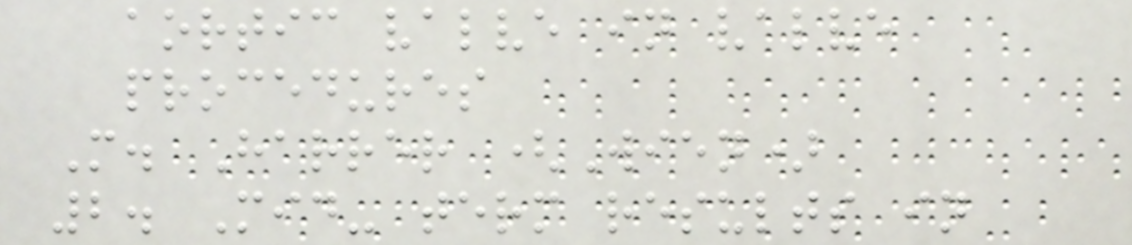aortic valve in valve
procedures
M. Harrer (Wien)
2. Mid- term results in
